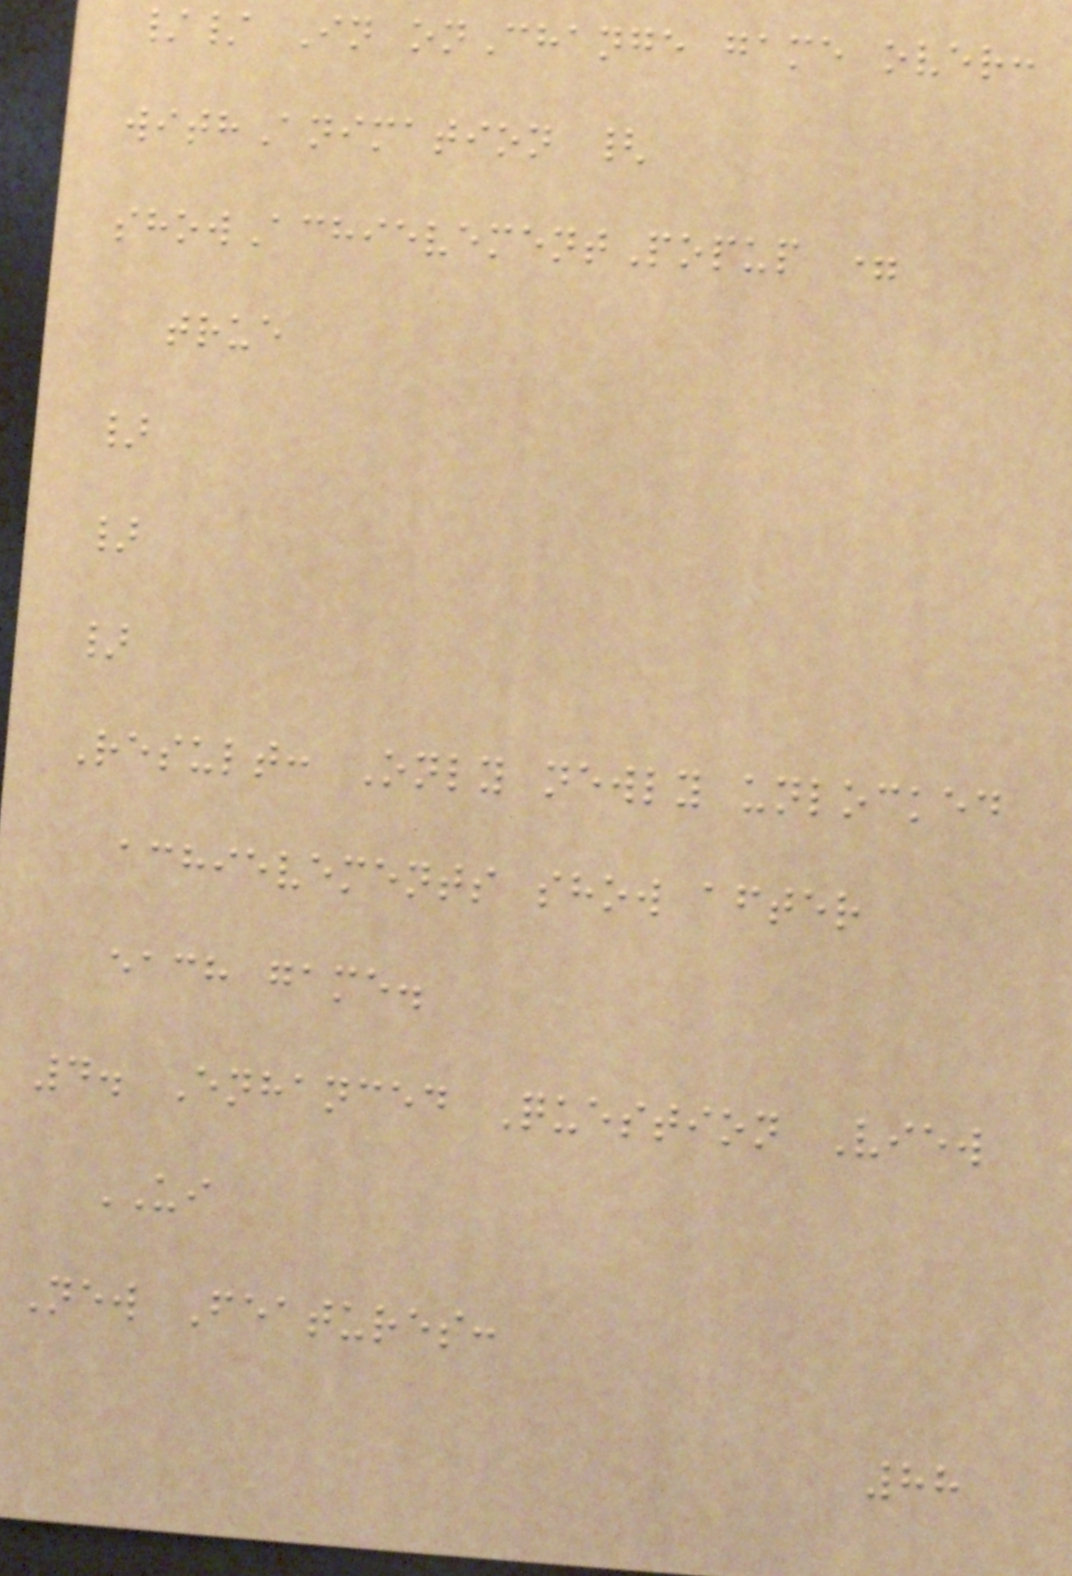// In onChange game over:
withAnimation {
showAchievementPopup =
true
}
}
}
Result: Only newly unlocked
achievements show after
each game.
4. Enhanced Question View
UI
New Features:
88
